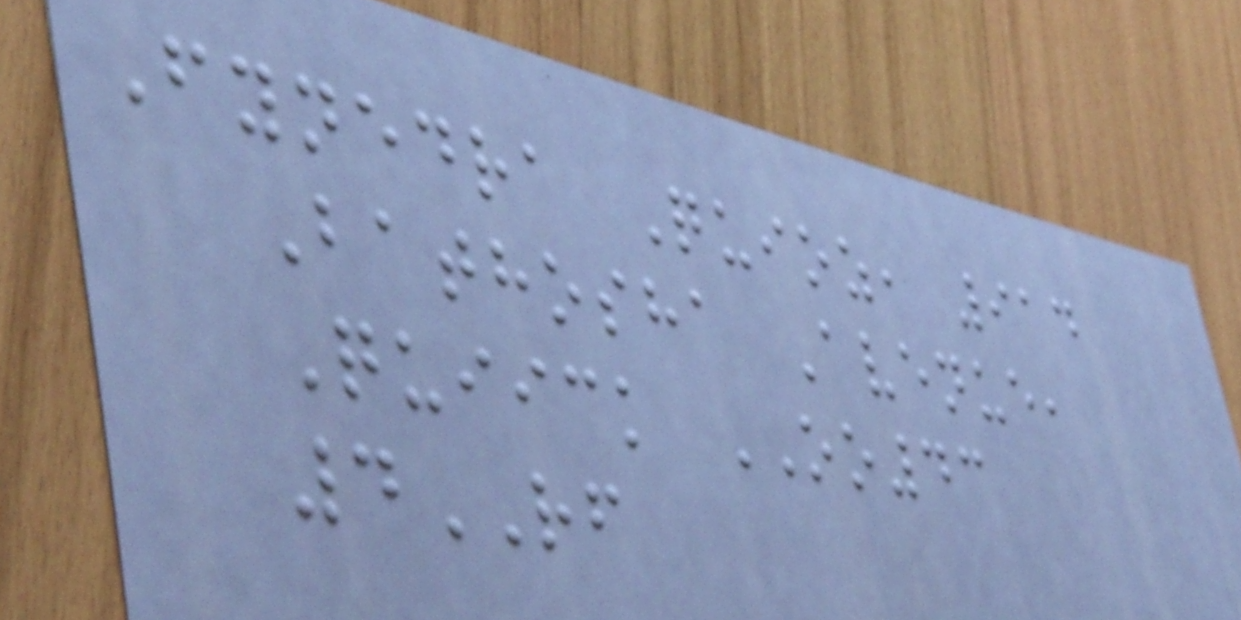Fynedra Quioz, 914
Bathosha Avenue,
Quiick OO43
4RF
